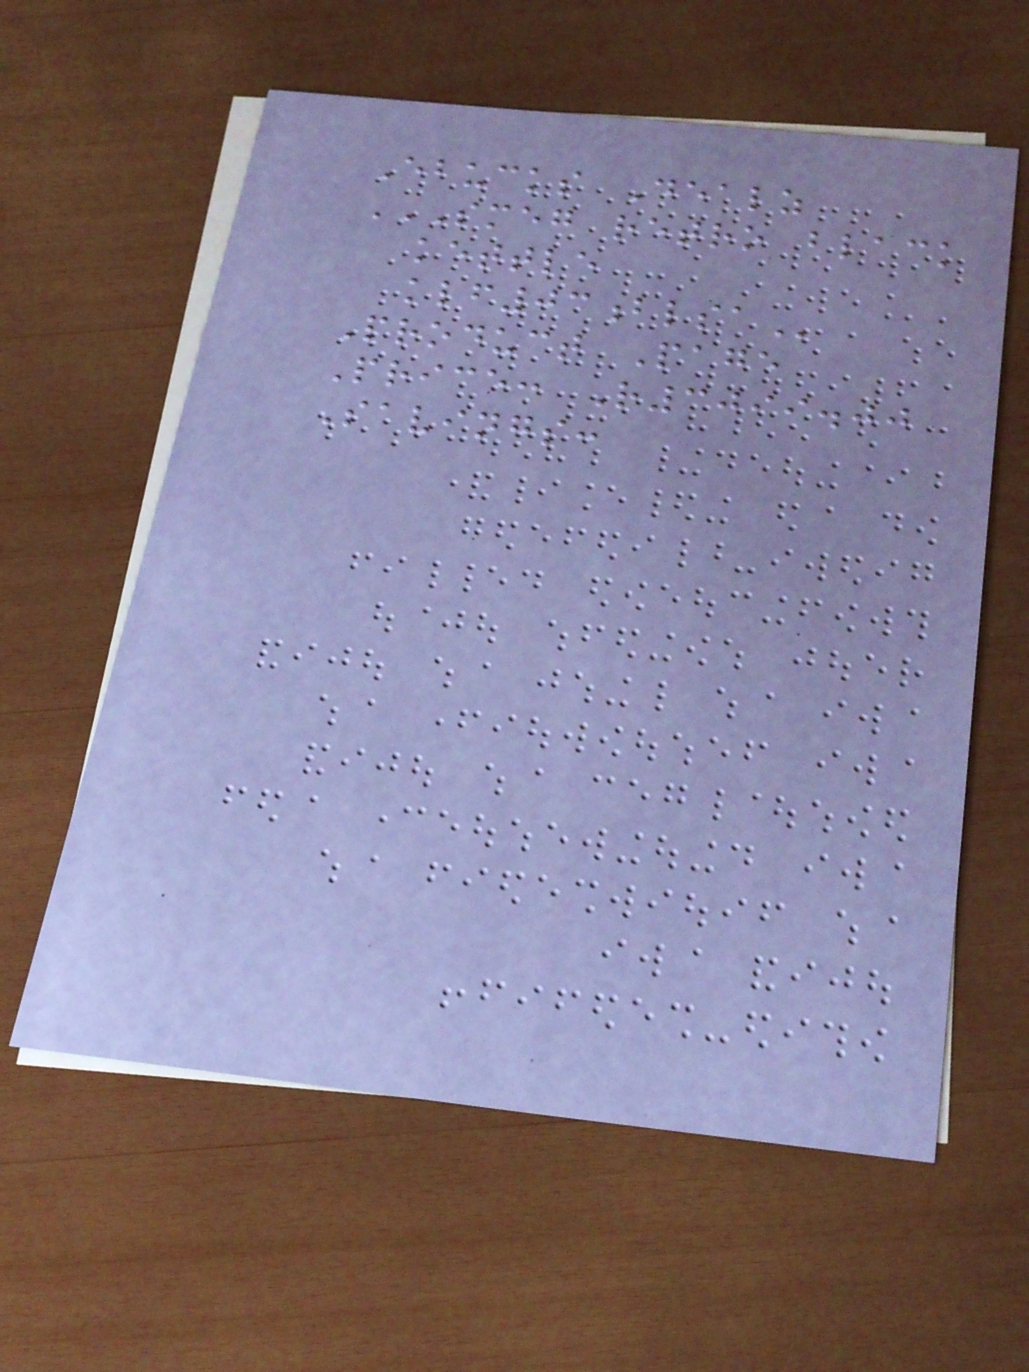Ebucks Dealz
SMEG RETRO BLACK
KETTLE
KLF03BLSA
Product Page
Price: R3099.00
Savings:
